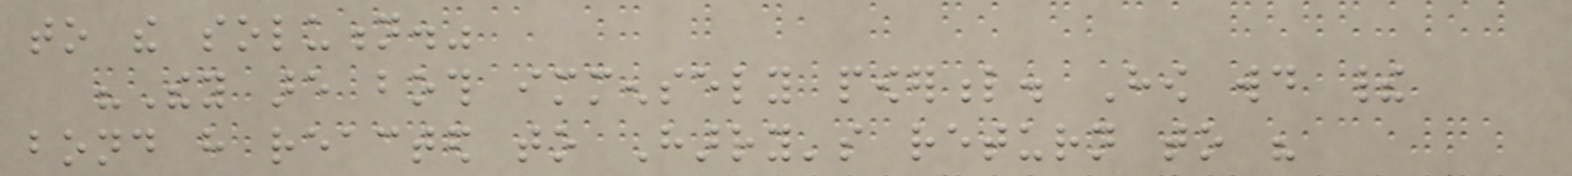to the solution."
"They are both immensely powerful. How would their
bond have reacted to Harry's return to his
